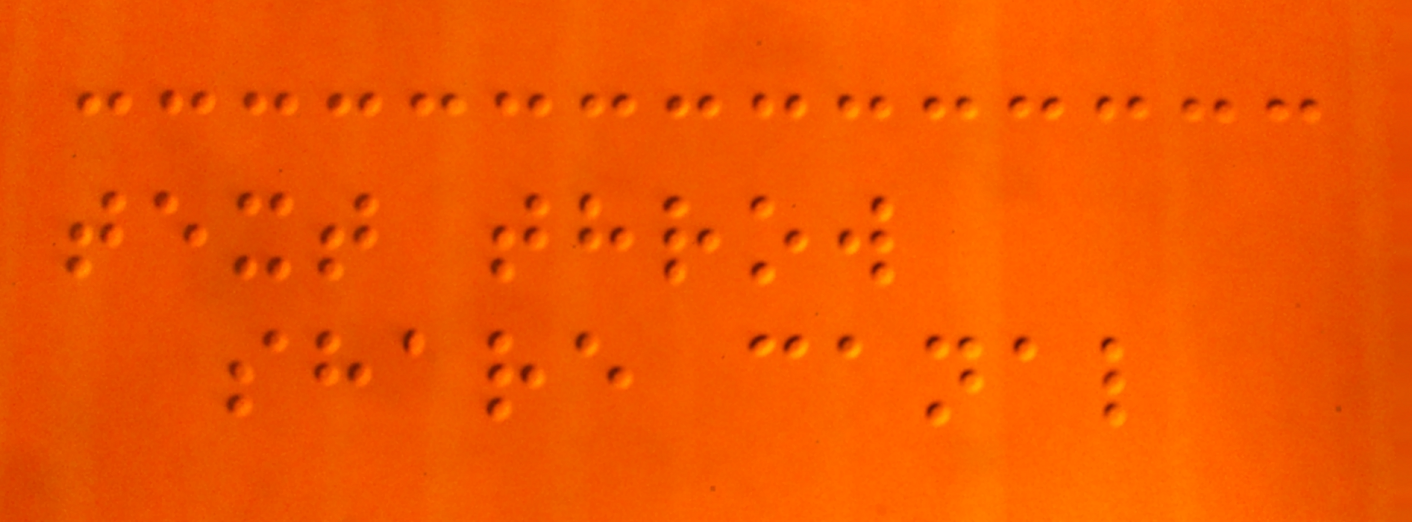text throw
share canal
